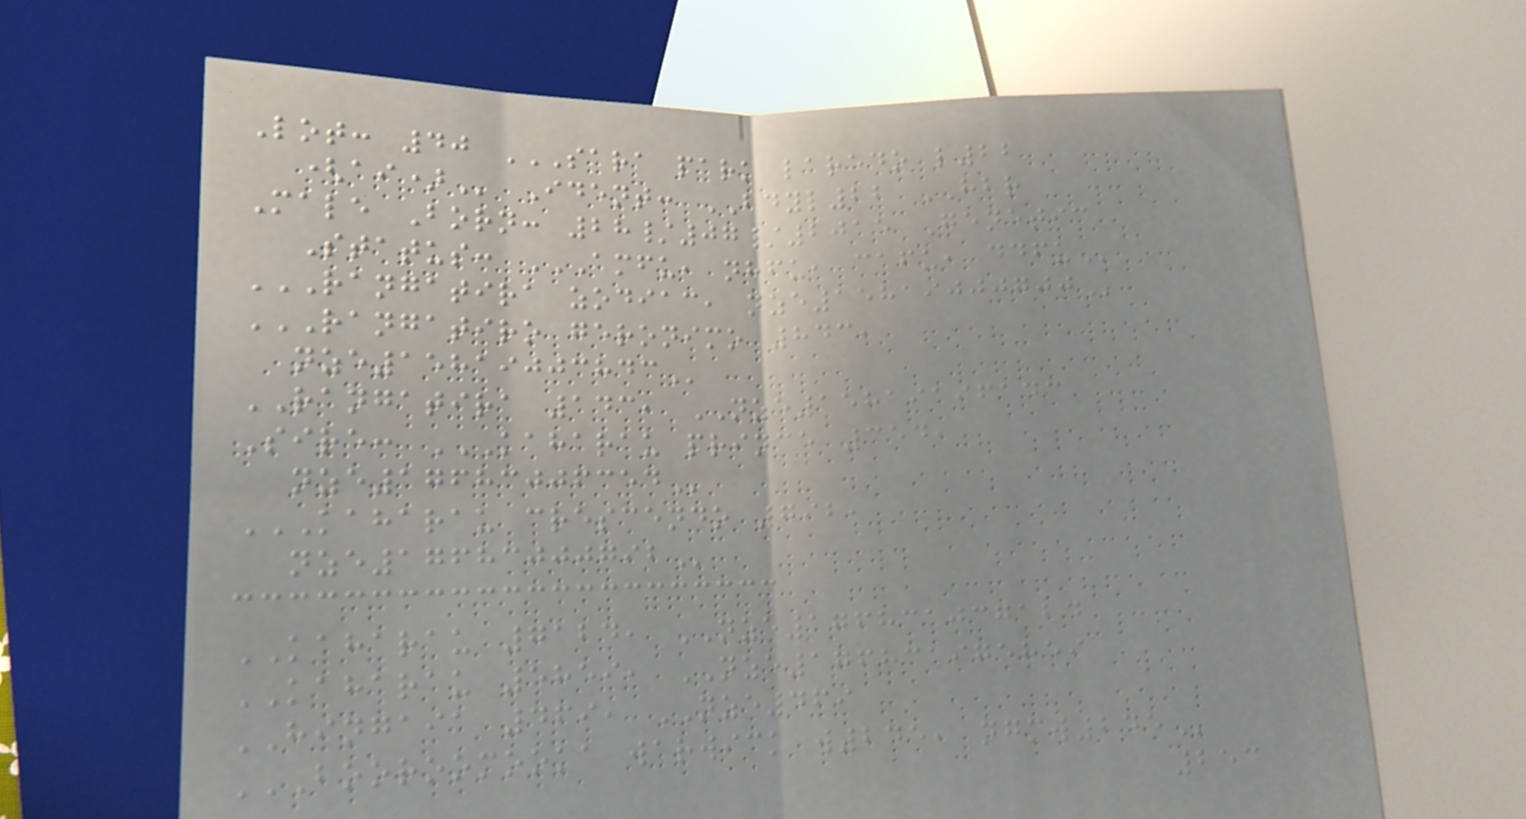Lot: 40 SARA PARK LAREDO L22
(AI) Ident: BDYL22 HBR
Male Born: 28/07/2015 Genetic
Status: AMFU, NHFU, CAFU, DDFU
RANGATIRA ZODIAC, NZE15819000700
RANGATIRO GERONIMO 843,
NZE15819003843
RANGATIRA 143, NZE15819196143
Sire: KAHARAU PRINCE 354,
NZE17683006354
KAHARAU CRESCENDO 792,
NZE17683000792
KAHARAU 7124, NZE176831037124
KAHARAU 5859, NZE176831975859
HINGAIA 469, NZE469
BOOROOMOOKA WARWICK W245, NGMW245
253
